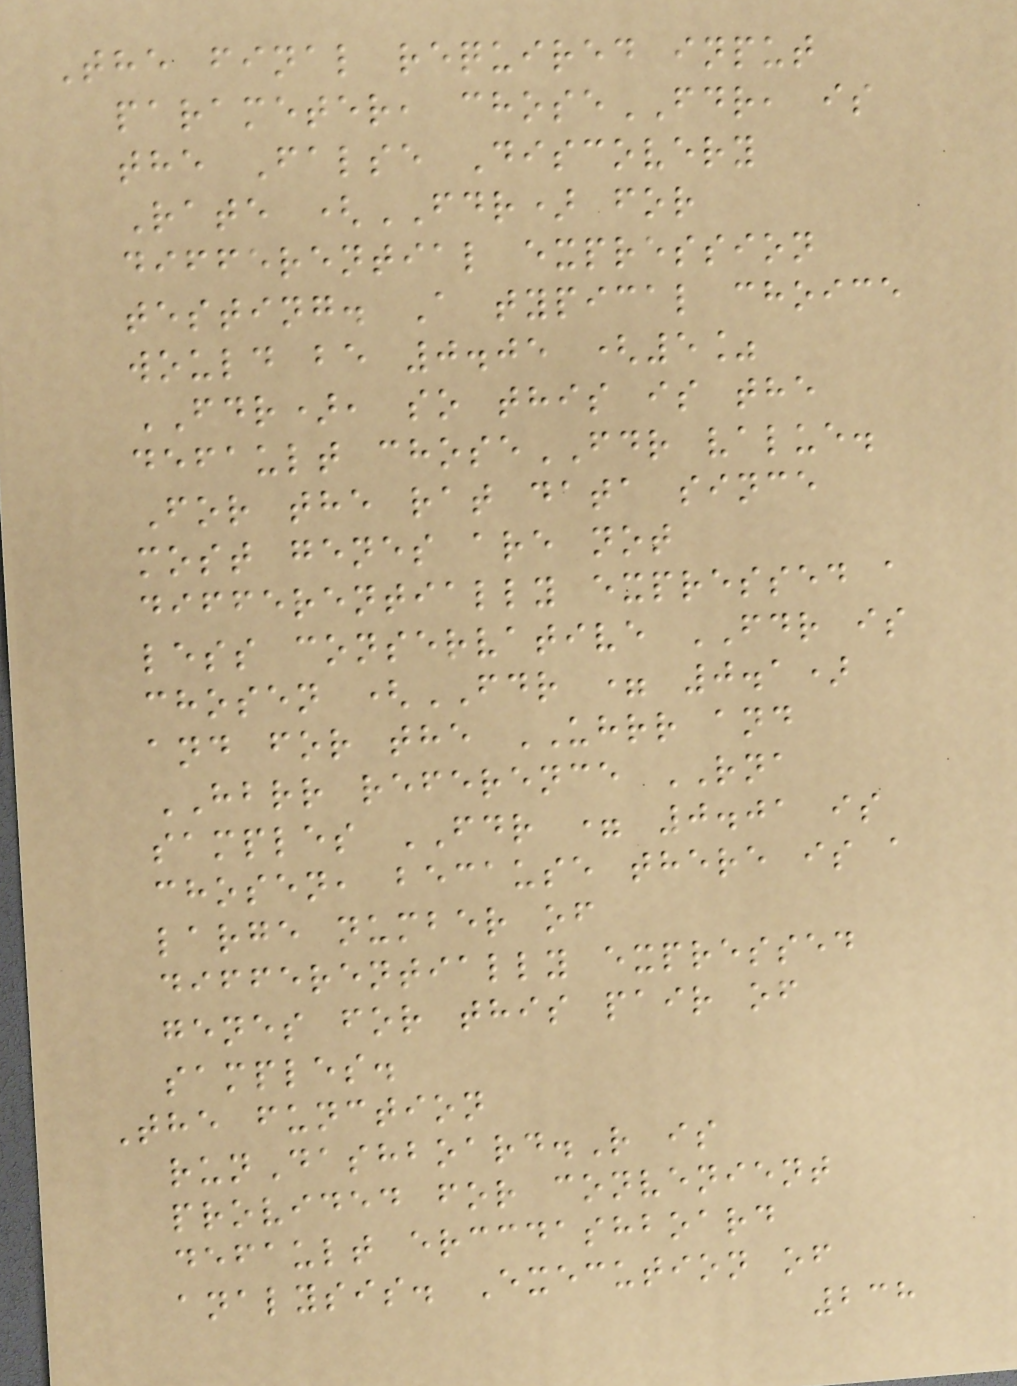The final required input
parameter, choseFDR, is
the False Discovery
Rate (FDR) for
differential expression
testing. A typical choice
would be 0.05 (5%
FDR), so this is the
default choseFDR value.
For the rat data since
most genes are not
differentially expressed a
less conservative FDR is
chosen (FDR = 0.1)
and for the UHRR and
HBRR reference RNA
samples FDR = 0.01 is
chosen, because there is a
large number of
differentially expressed
genes for this pair of
samples.
The function
runDashboard.R is
provided for convenient
default erccdashboard
analysis. Execution of
238
